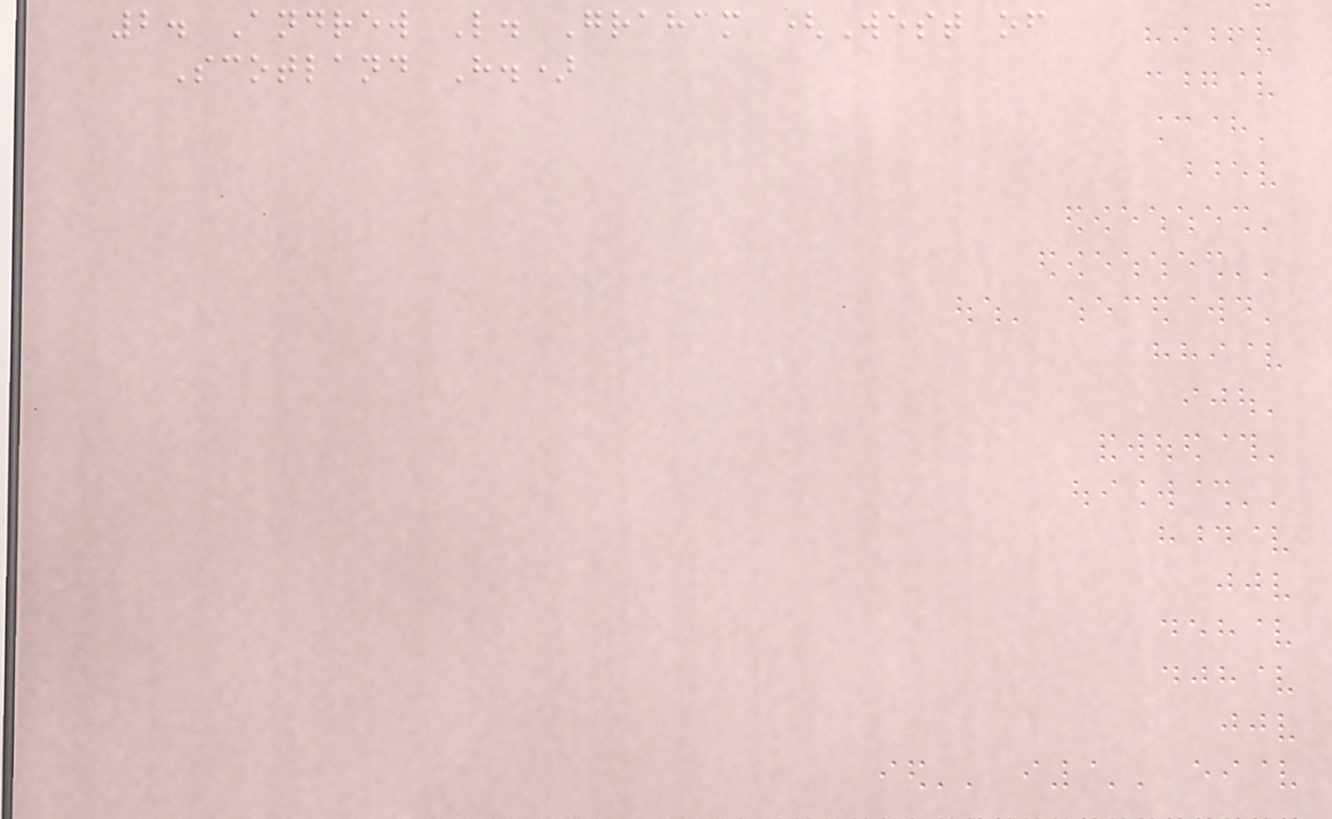2. Andrew L. Graham (West of
Scotland H.)
